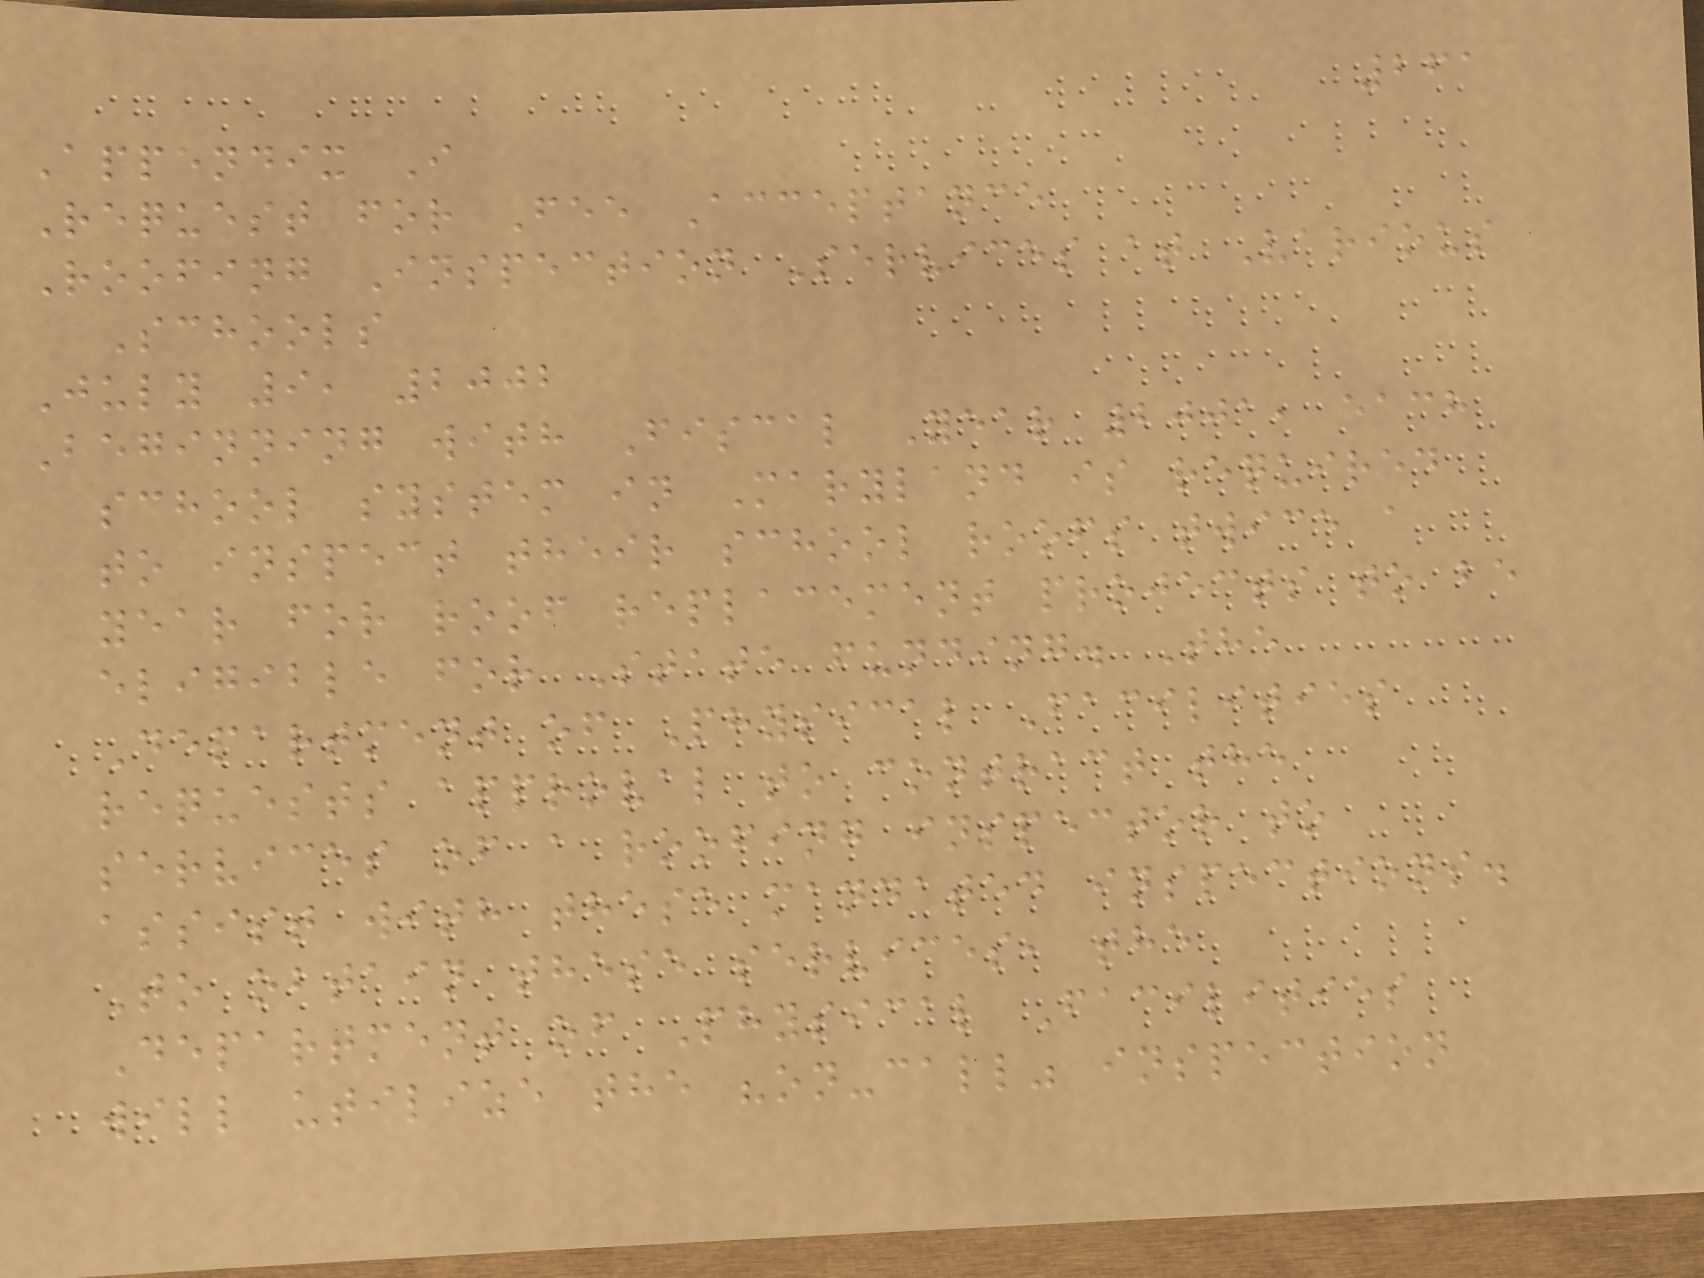261
Appendix I
Request for Fee Acceptance
Roofing Inspection Services at Various
Schools
July 9, 2002
Beginning with Fiscal Year 2001, each
school system in Maryland is required
to inspect their school roofs twice a
year for roof replacement projects to be
eligible for State funding. The
Department of Physical Facilities
requests approval to contract the
services of a roofing inspector to
assist with these mandated inspections.
To obtain these services, the
Department of Physical Facilities
will utilize the "on-call" inspection
